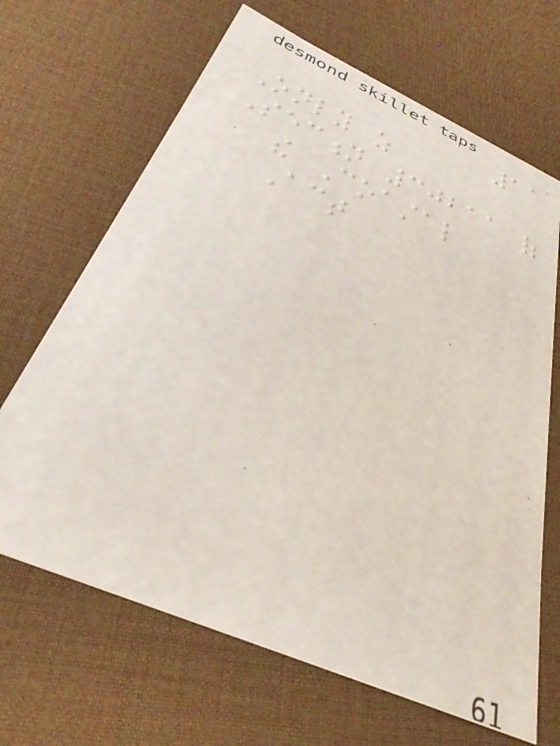11
Only as
Section 30211 of
the Coastal
Act
